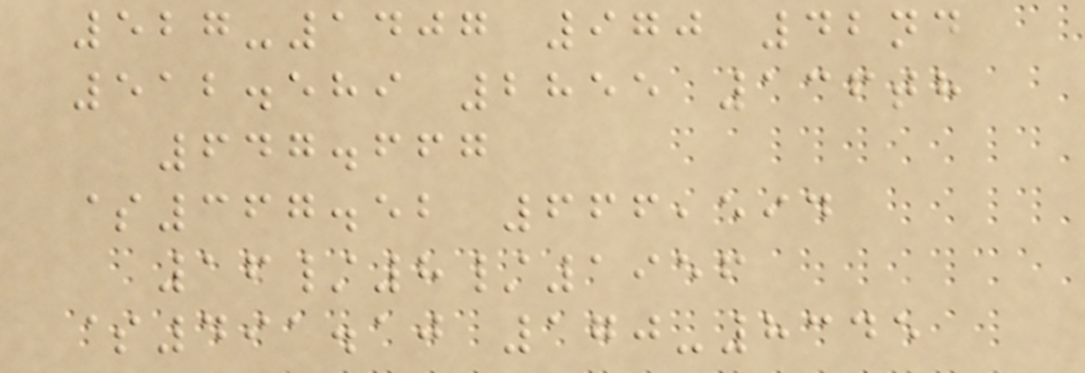527-1407 970 42nd
512.589 2855 136th
647.667
$367.52 666,594
16/8/1956
$491.10 170-8345
